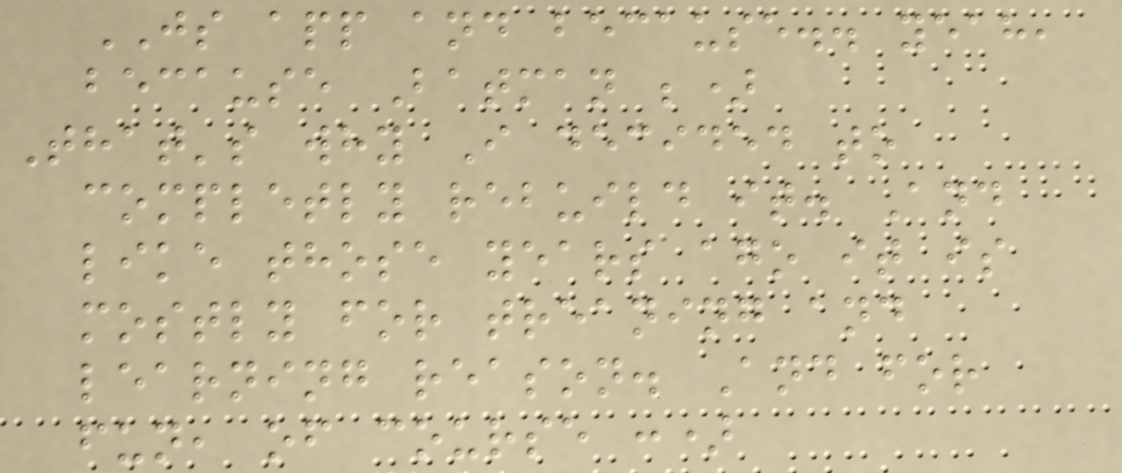JS app and because.. yeah,
because Batman ;)
That's why I decided to
completly rebuild it. And
like those years ago it is
mostly for treaning and
learning reason. And for
fun, of course :)
